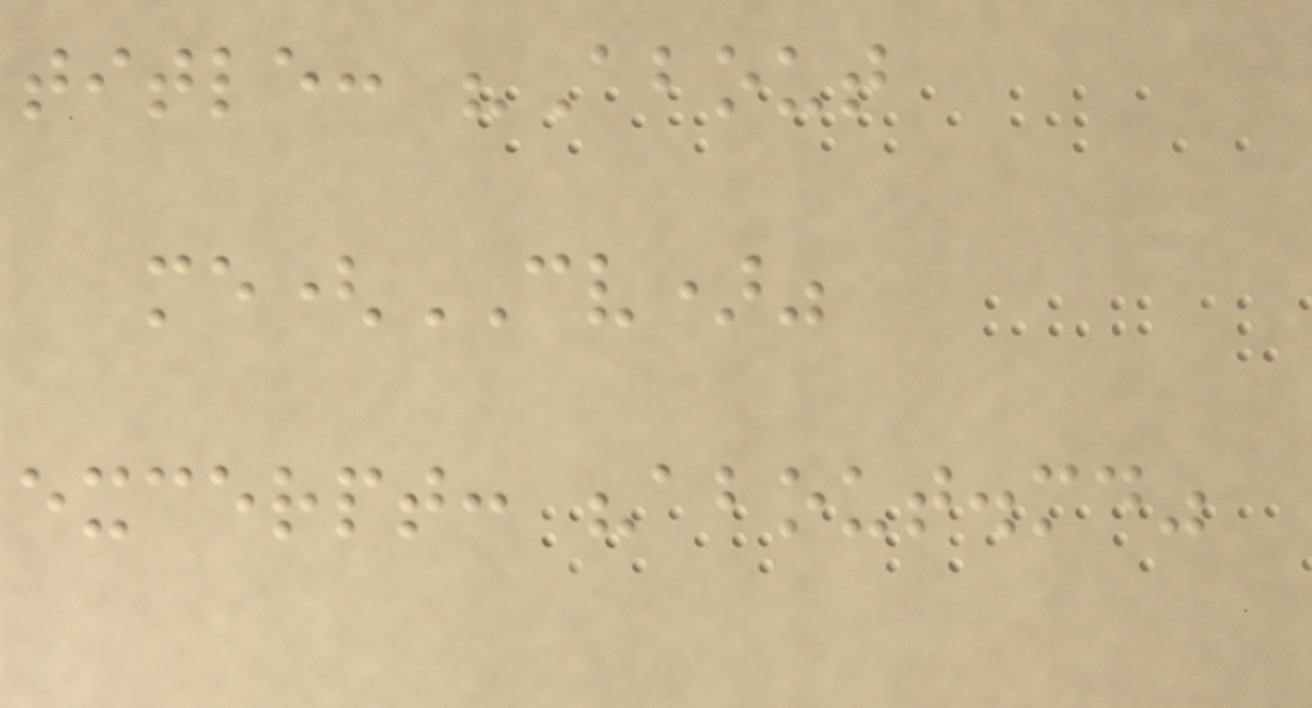title: "About
me(CV)"
excerpt: "about.md"
